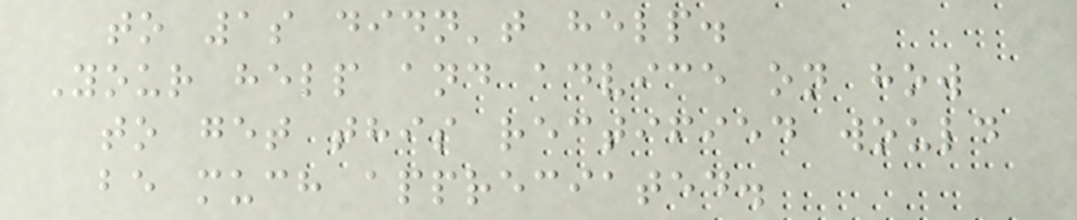to 1s didn't help.
Your help and advice on how
to get this rectified would
be much appreciated.
